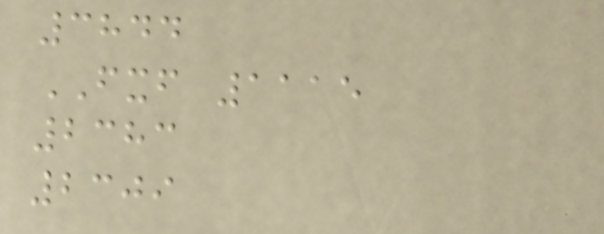3844
FXF 1115
2383
2309
